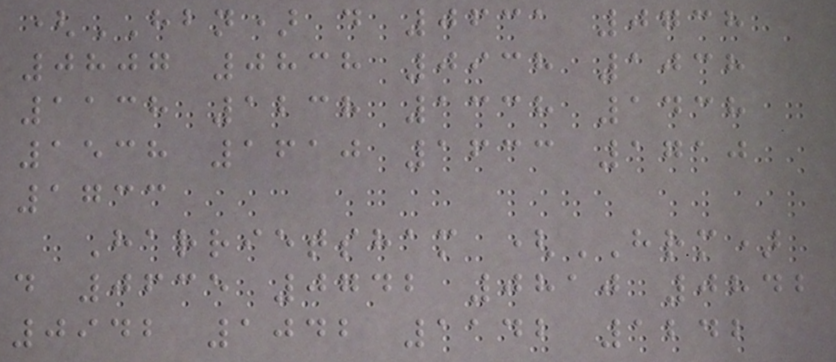(HBN) d 0631 0738
0807 0838 0938 1038
1138 1238 1338 1438
1538 1610 1633 1710
1733
Harrietsham (HRM)
d 0635 0742 0810 0842
0942 1042 1142 1242
